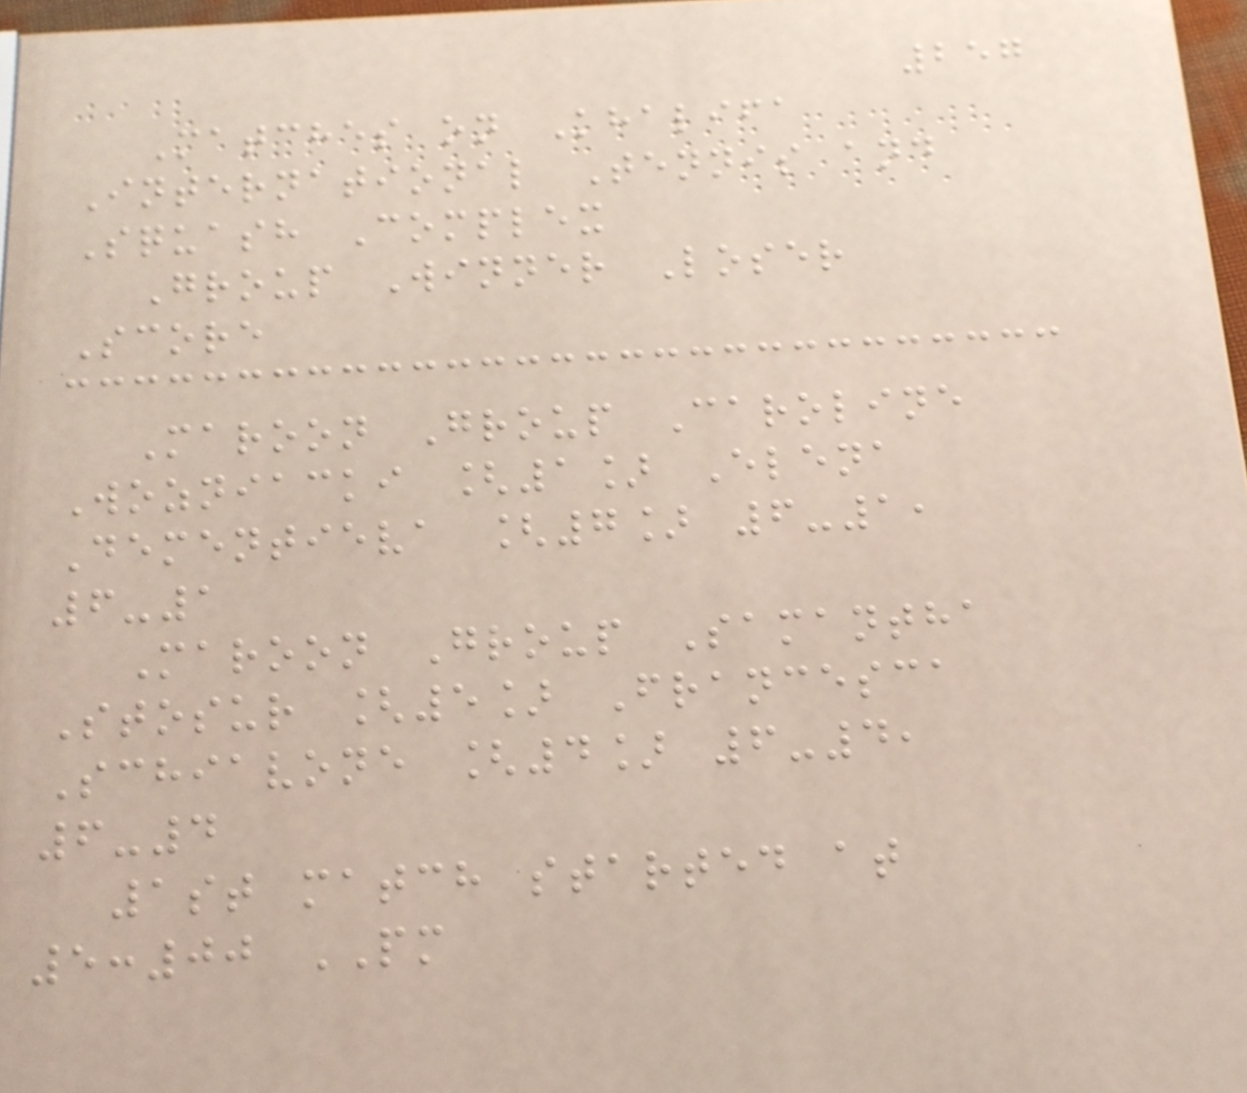257
Matches on Khalifa
International Tennis and
Squash Complex
Group Winner Loser
Score
Maroon Group Caroline
Wozniacki [1] Elena
Dementieva [7] 6-1,
6-1
Maroon Group Samantha
Stosur [5] Francesca
Schiavone [4] 6-4,
6-4
1st match started at
5:00 PM
